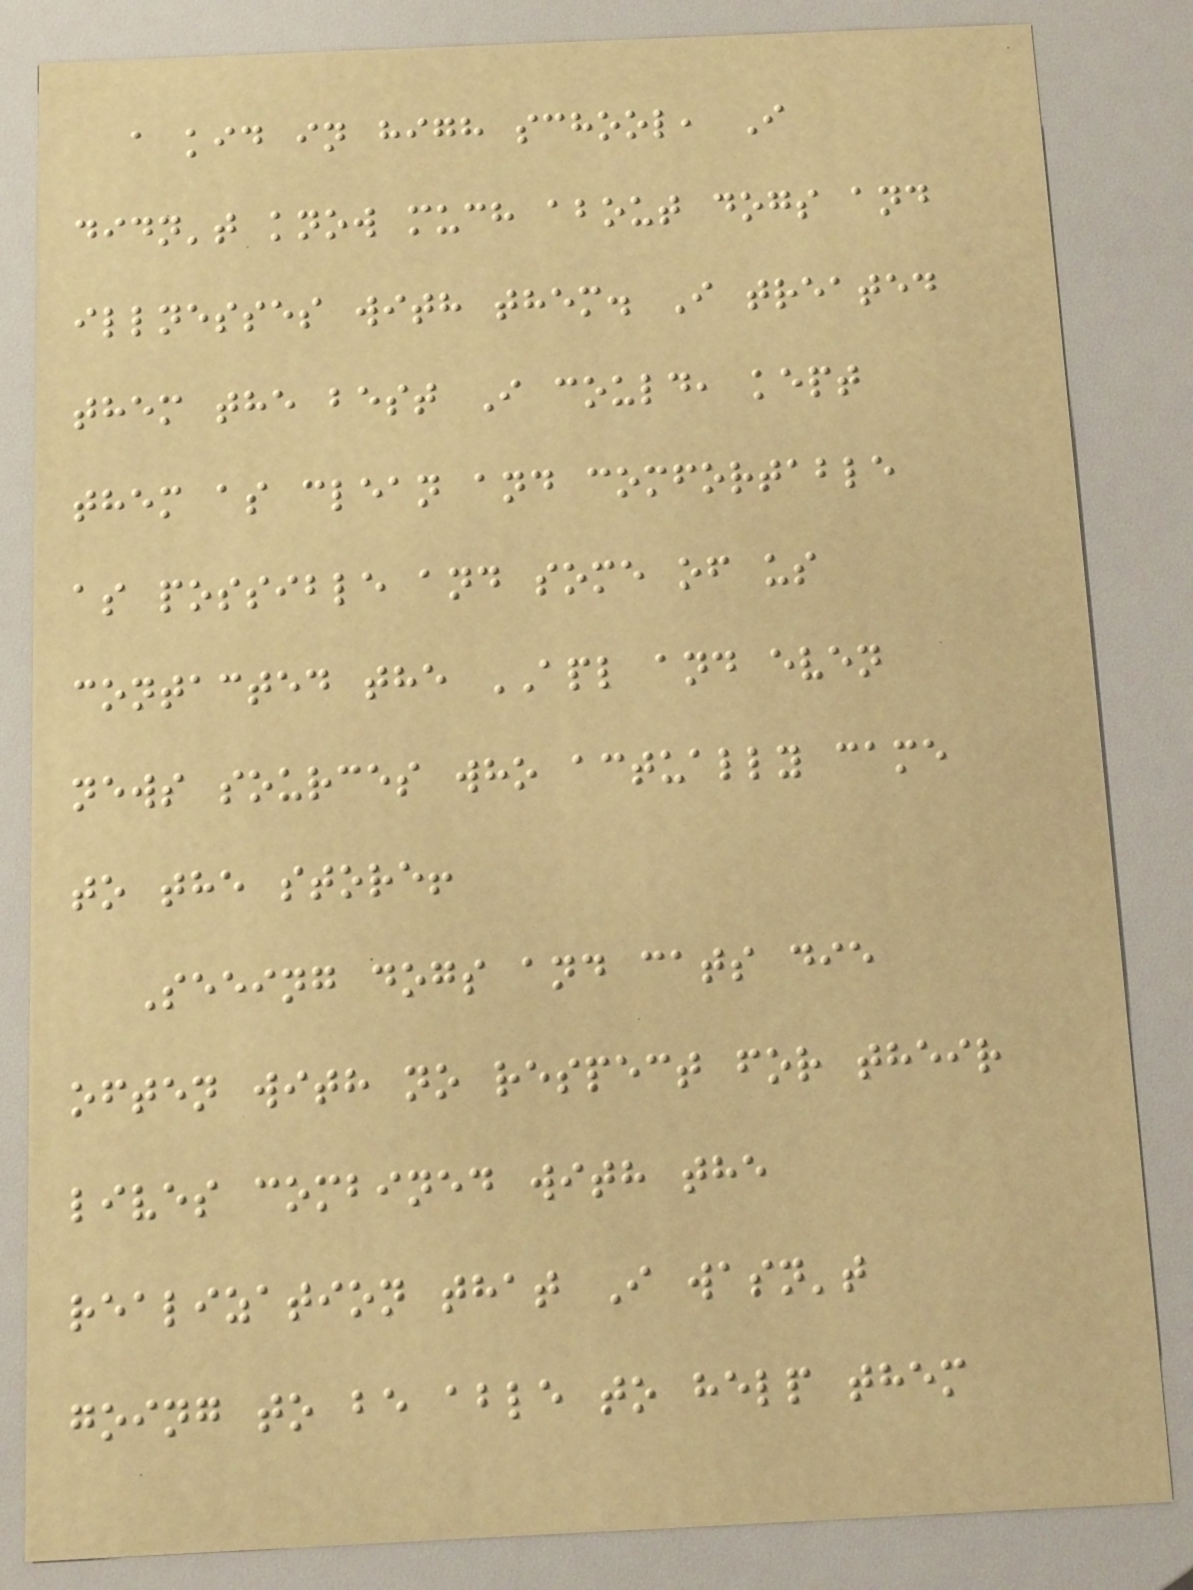a kid in high school, I
didn't know much about dogs and
illnesses with them. I treated
them the best I could, kept
them as clean and comfortable
as possible and some of us
contacted the APL and even
news sources who actually came
to the store!
Seeing dogs and cats die
often with no respect for their
lives combined with the
realization that I wasn't
going to be able to help them
